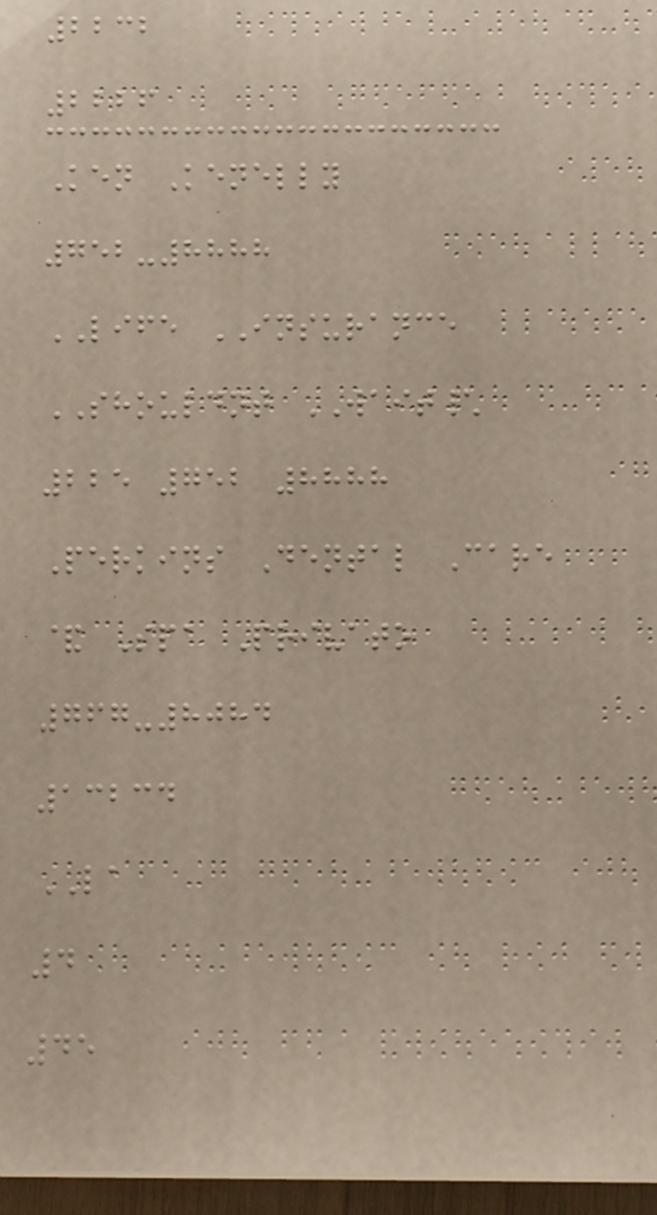2232
2226
Ken Kenelly
752-8888
LIFE INSURANCE
SHOULDNT WAIT\
225 752 8888
Perkins Dental Care
& Spa Privato
767-8084
13234
LA
4
45
